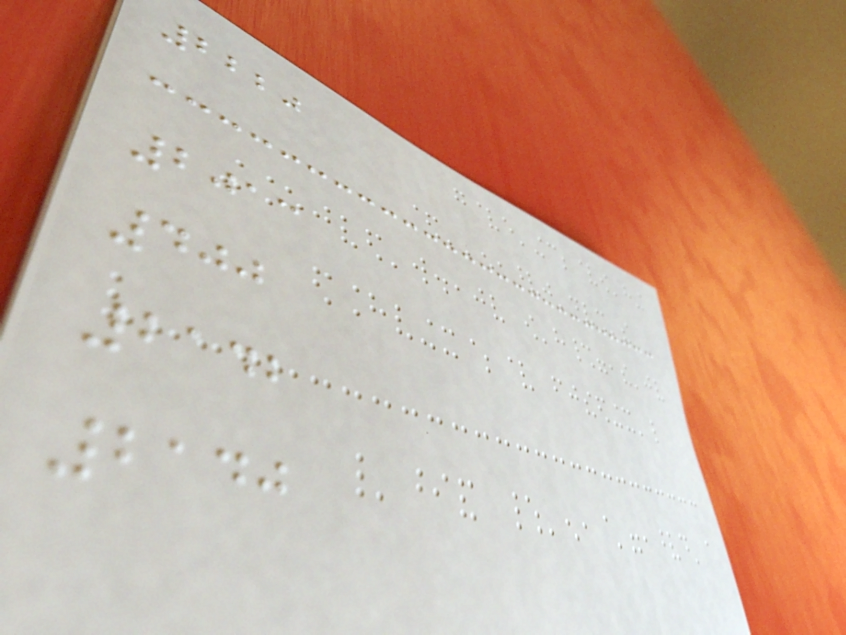2220
2013
400
2142
2140
